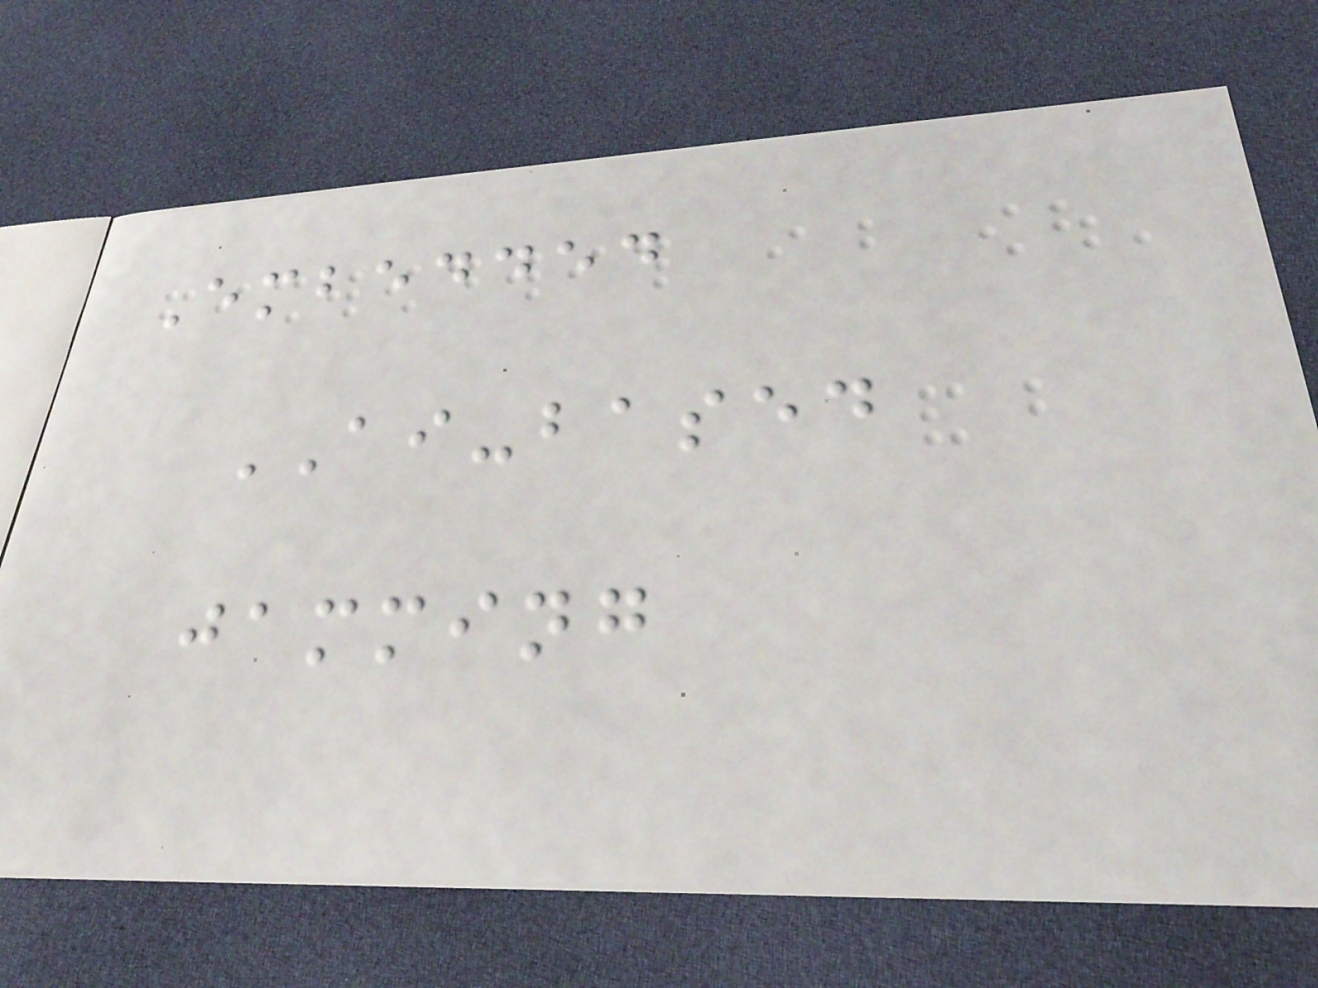Embedded
AI-based
jamming
